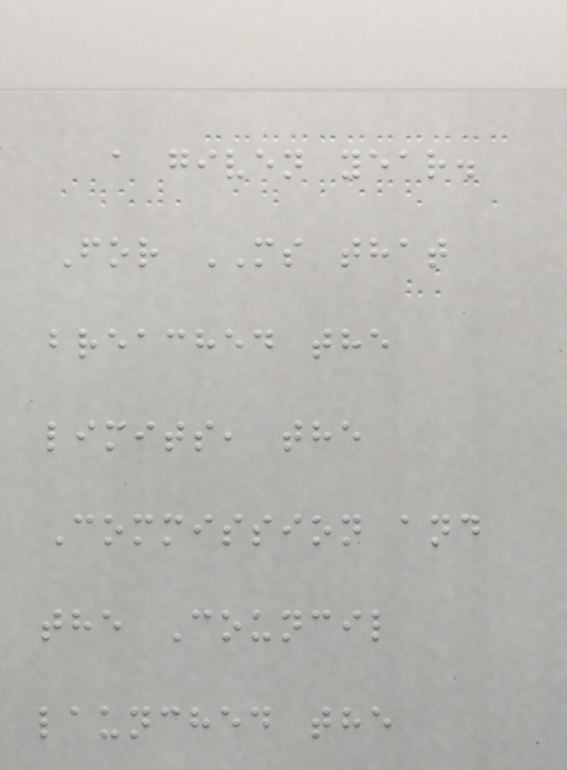a given year.
For MS that
breached the
limits, the
Commission and
the Council
launched the
